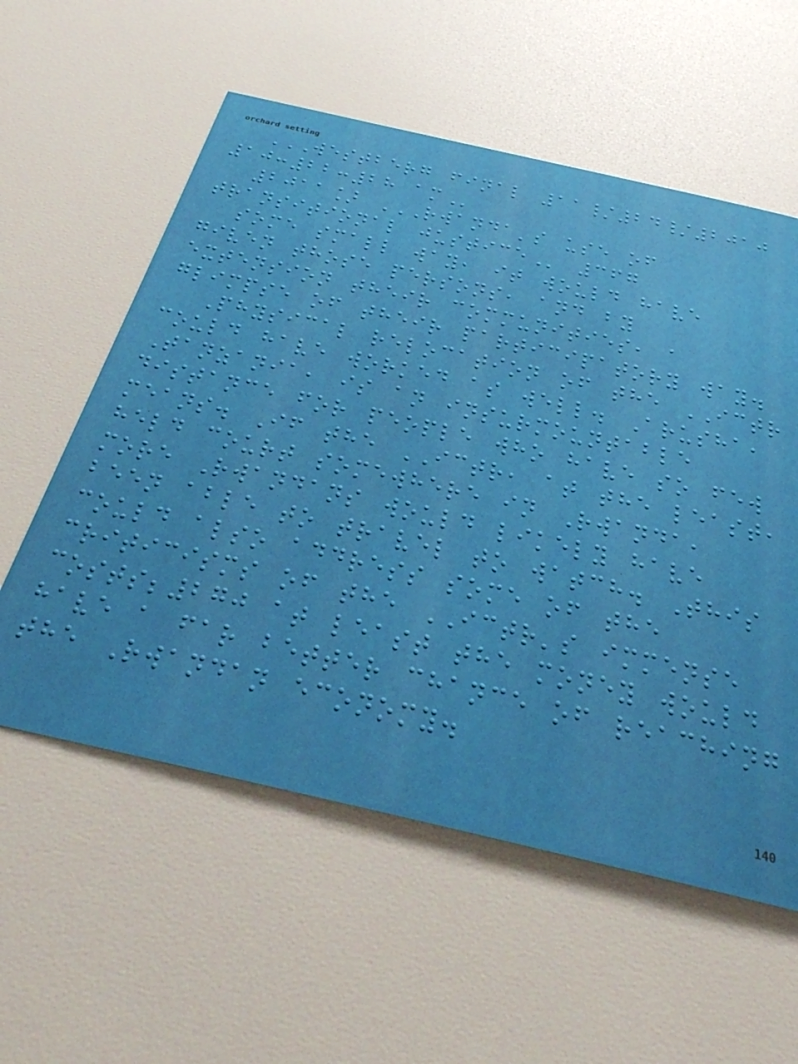WESTBERG FINAL 11/24/2010
10:22:28 AM
2011] RWANDA'S USE OF
TRANSITIONAL JUSTICE 367
some small way, it would have
given those persons, and by
extension their communities, a
glimpse of their participatory way.
Physical relocation of the ICTR
could have worked as well. Arusha,
Tanzania, is an insurmountable
distance for people who have so few
means. If the ICTR, at the least,
held court somewhere in Rwanda,
more Rwandans would likely have
been able to travel to watch. This
could also address some of the
criticisms of the ICTR's immense
costs;270 at least the money would
have a far better chance of reaching
the Rwandan economy.
